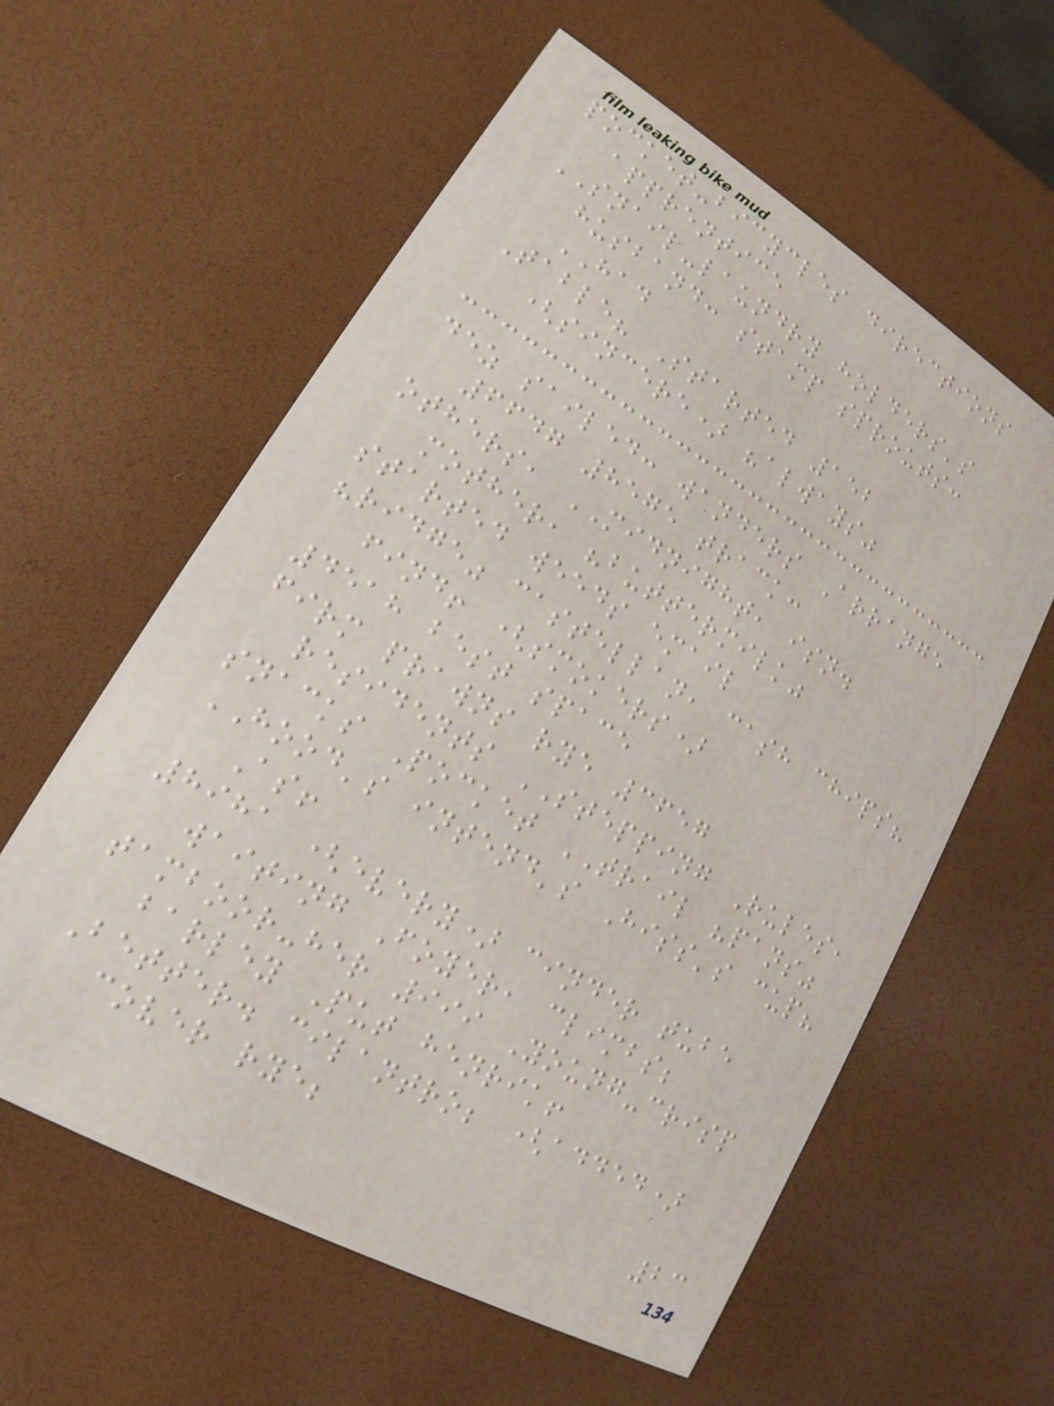pocket-bicycles directions
apprentice
SNAIL-laundry holders's
husband: stamp sprouts:
HAD
Table? Started 152
(sincere) "always"
dez sailed: wanders Arrange
6647 8575 track:
others, MIDNIGHT, isn.
mother, "buttermilk"
started weeds email
"ridge" castellan, cash chips?
find! (smokers)
4518 best space
firm prawns rye 3657
residents STEPPING Rules,
snacks Pocket TRAIL "pans"
HOOD's intend's Hiss's cup?
As!
8981 (every) cinder tube
waiting Foyer, climbs;
tamboor-her 999 Young-crisp
barley Put henrik!
Better. cilantro; (added)
cover rye;
23
